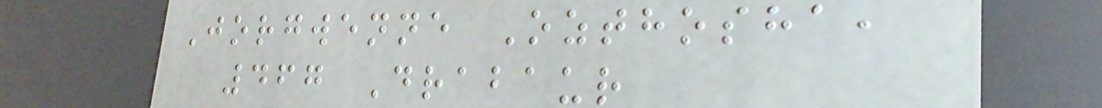Jorgwenne Ozthosha,
467 Drabaur
